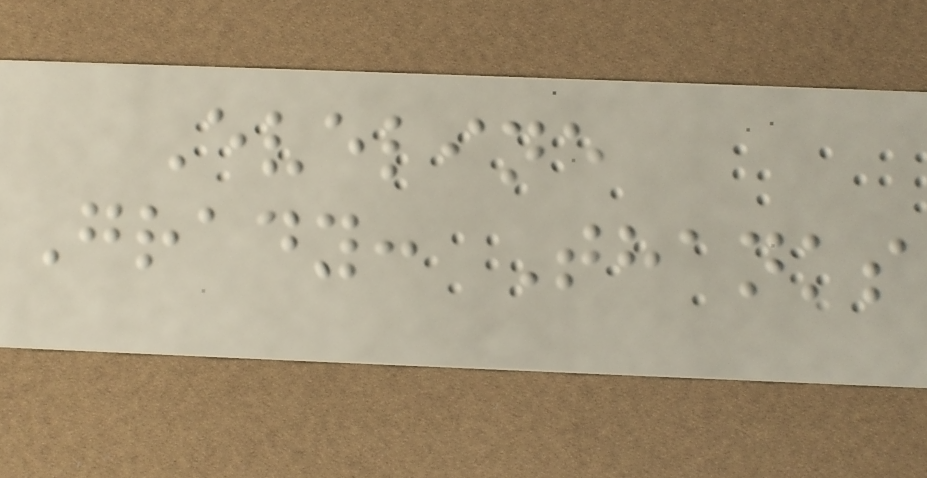Eveline
Grady: Thanks
